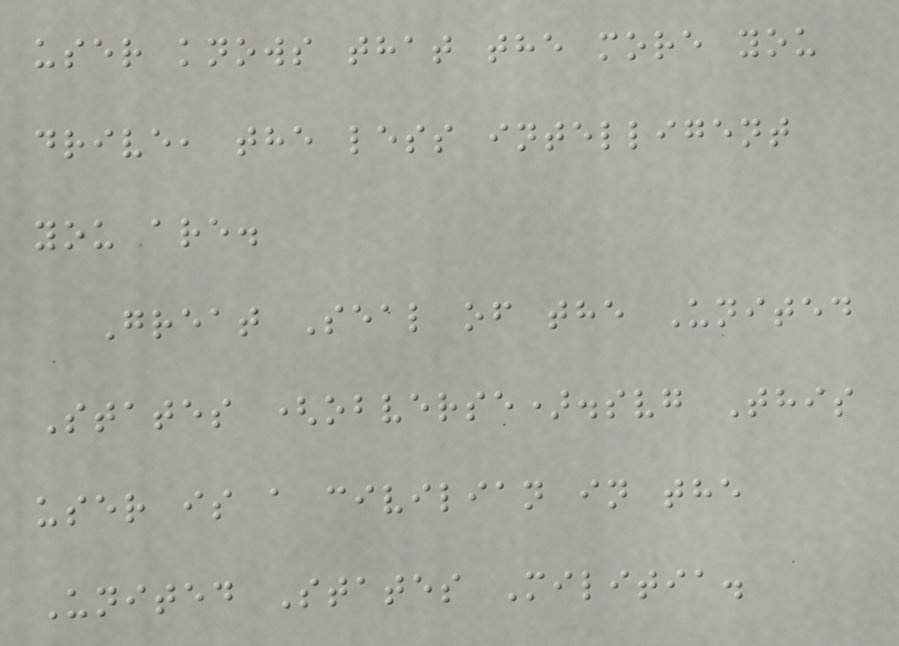user knows that the more you
drive, the less intelligent
you are.
Great Seal of the United
States (obverse).svg This
user is a civilian in the
United States Militia.
